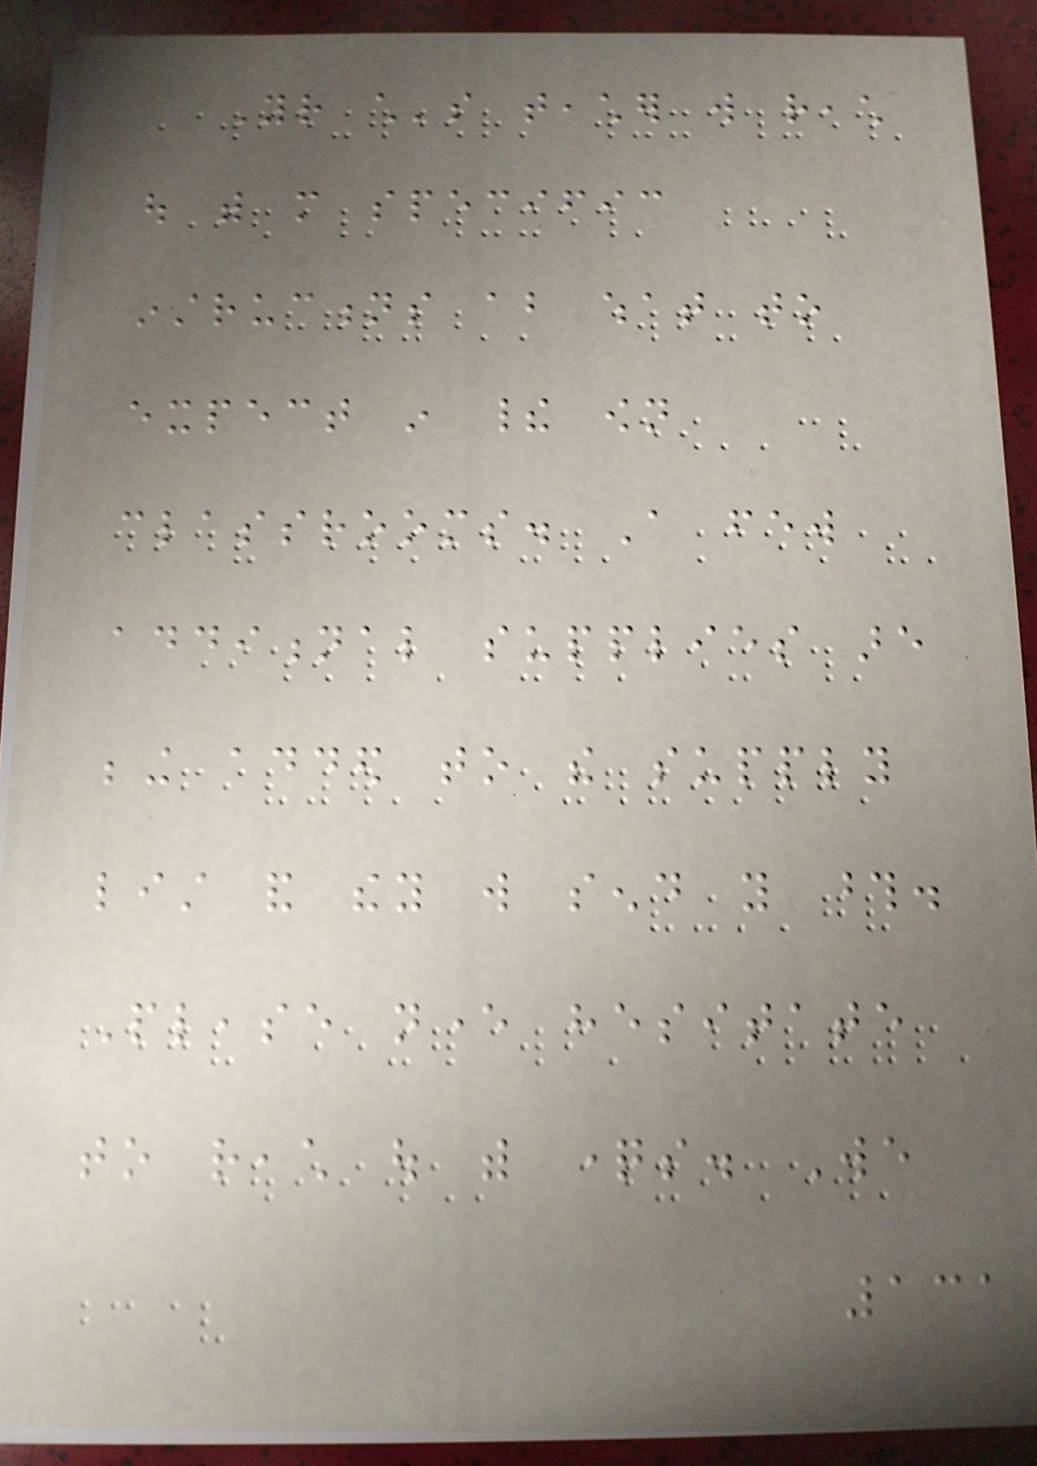Your child's teacher will reach
out with more specific
instructions about what to
expect in their own
classrooms. A few
additional supplies are
being added to the supply
list and they will send you those.
Please never hesitate
to reach out with questions. We
131
